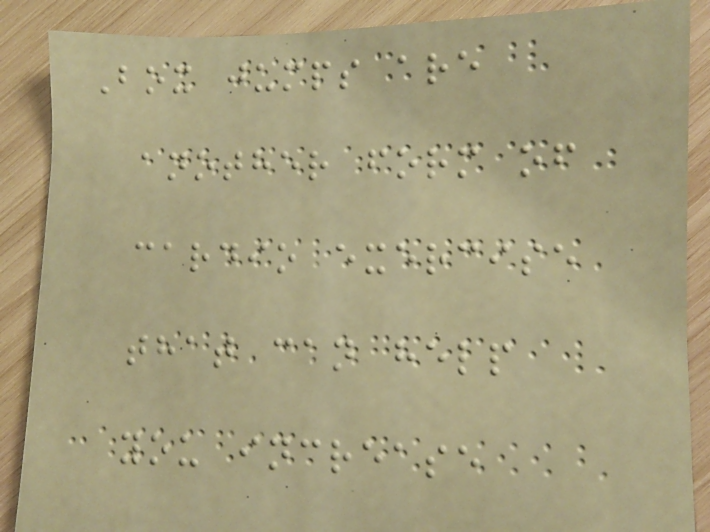Box jumps are
another form of
cardio exercise
that can help
you increase
